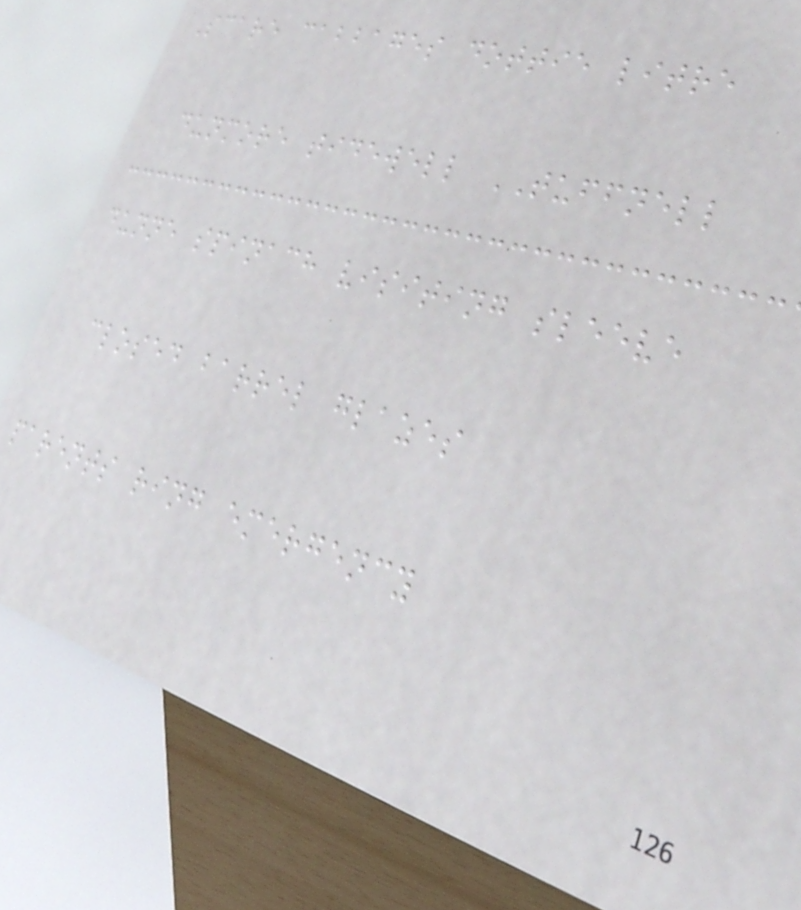Scare cabbages dottie litre
dunmore tidewell TUFFNELL
dunne spinach visiting sleeve
closed barrel glazes
parents ring emergency
